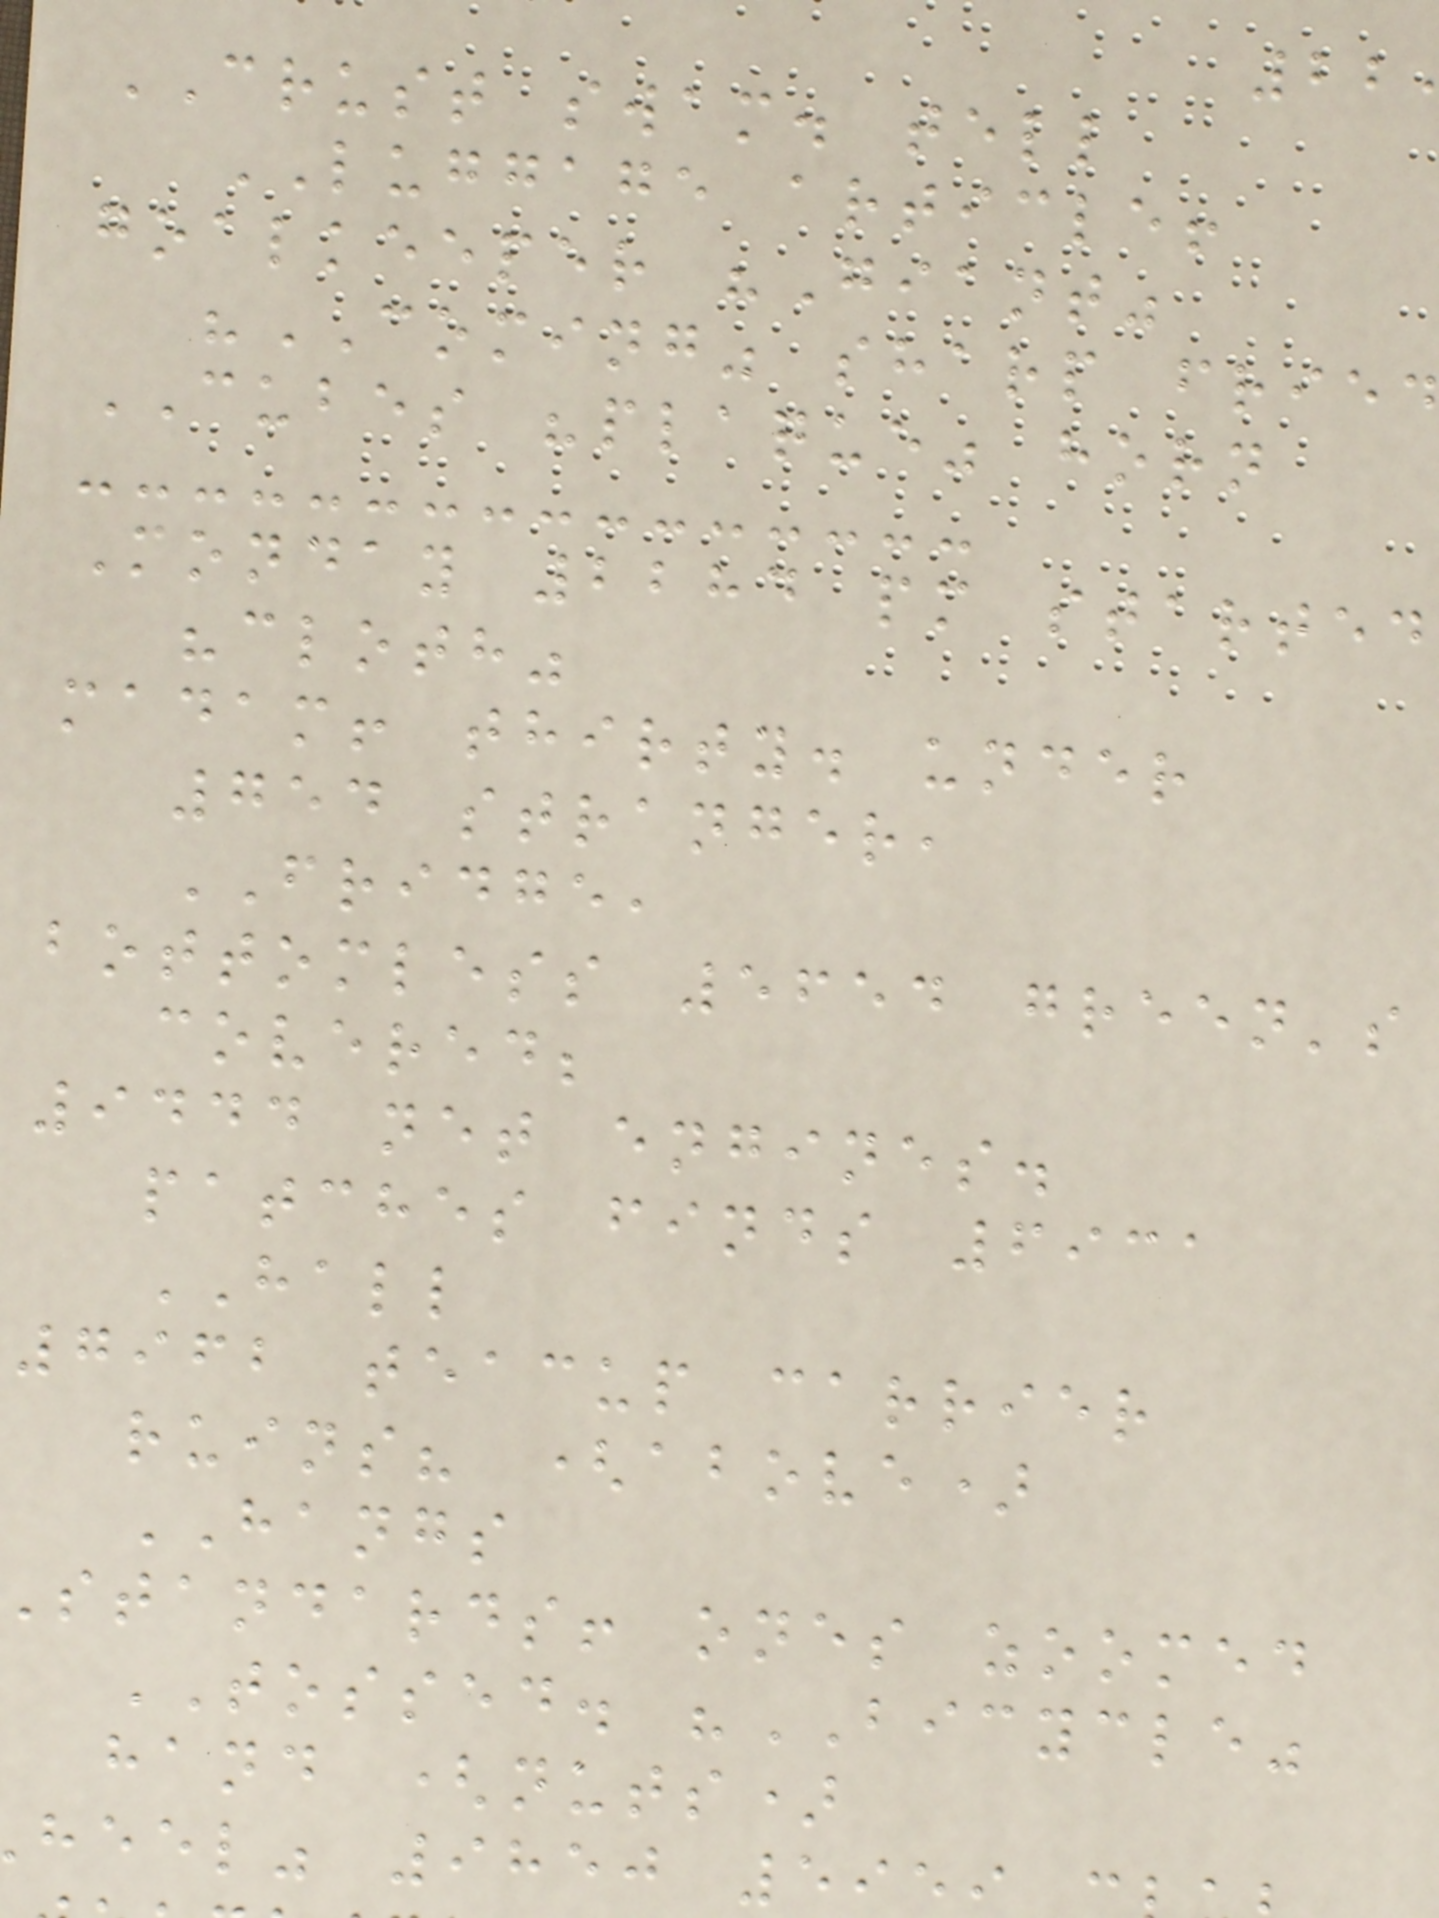CRUST swam. tell
LUGGAGE article!
goalkeeper "Giant"
"COMING" sharp fried
CUBES "plaque" horn
Monday 2284 pm started
"cloth"
madam! thirty. under
754 stranger,
FRIDGE,
bottomless 5654 green's
covered;
9444 net engines.
patches finds 6931
HALL
7962 teacup carrier
ruins? (above)
HANGS
standards! ones zoomed
TOSSED. "BICYCLE"
hand (nuts)
heel" 9850 595
